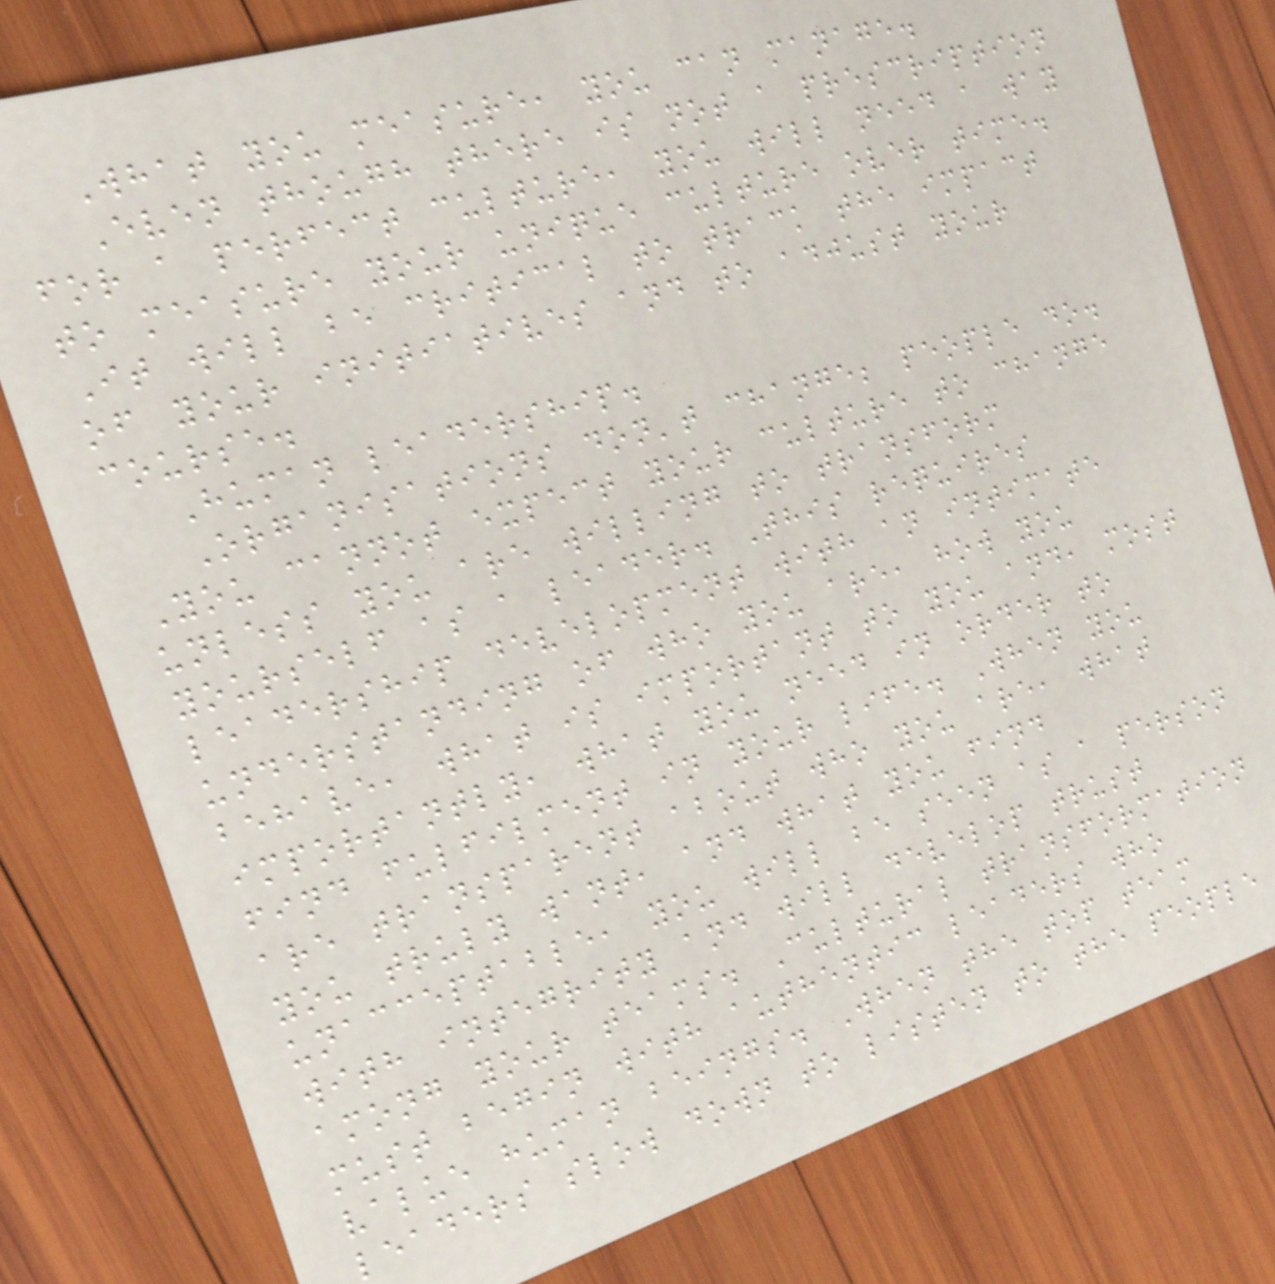What you measure, you can manage.
Even though there is not a prescription
for a perfect culture, you will need a way
to measure your unique culture over time.
It will be critical to track the impact
of your initiatives and to adjust your
course.
Human leadership.
Organisations don't change; people do.
You cannot expect your culture to change
unless you are willing to transform
yourself as a leader. This requires
leadership development with an intimate
understanding of who you are, how you
behave, what is important to you and, most
importantly, what you need in order to
find fulfilment in your life. When you
are transparent about who you are, what
you truly want, and what you find
unacceptable, you will be seen as a person
with integrity and will develop trust
among your teams. Cultural transformation
must begin with authentic leaders who
value human beings. When the top team
leaders slow down to listen to the people
